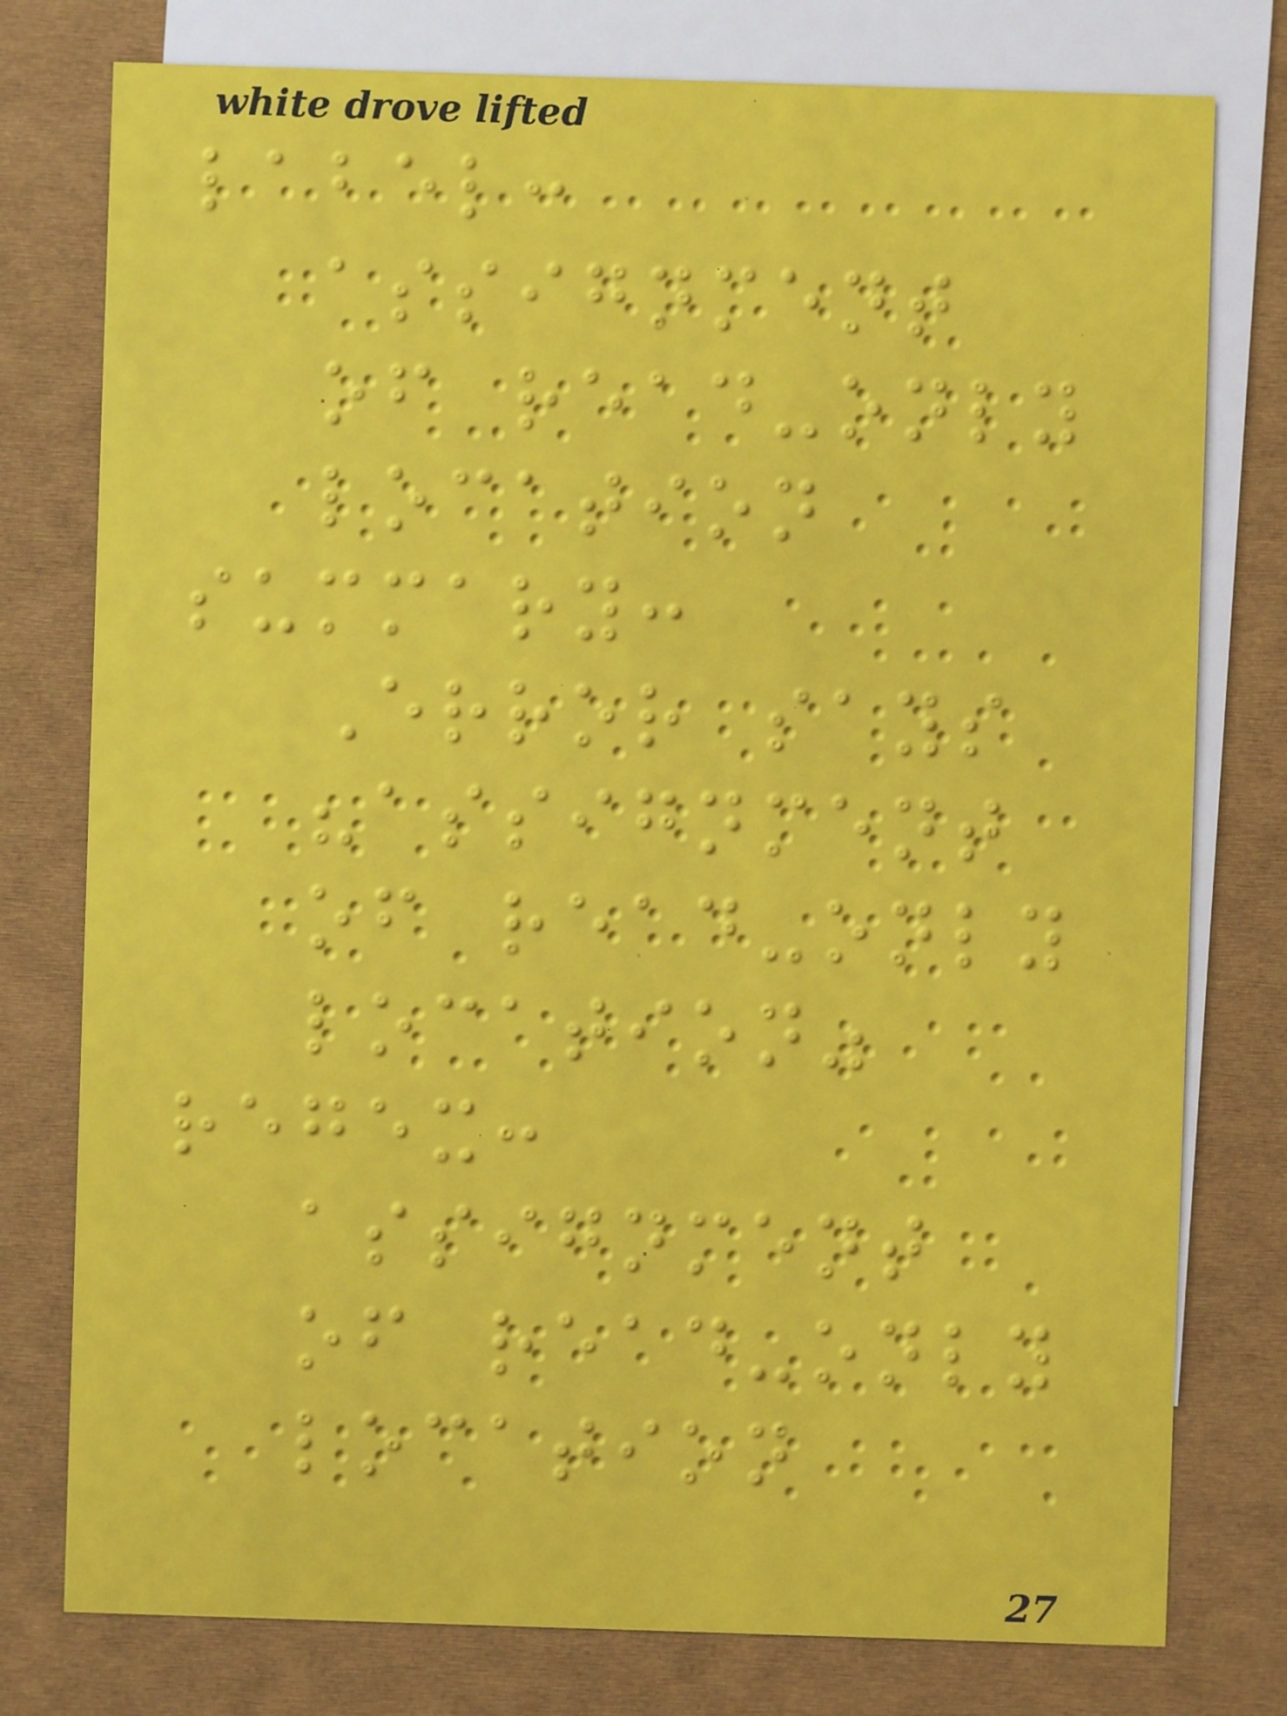label:
assignment
of read-only
location
summary:
Error says
"assignment
of read-only
location"
regex:
assignment
of read-only
location
